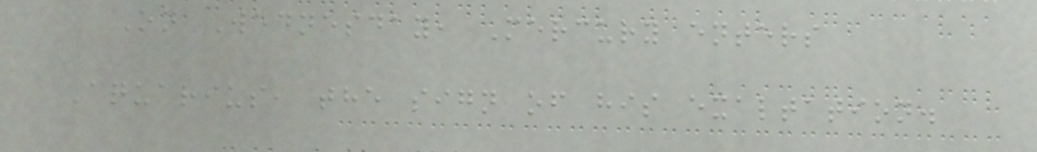On Wednesday, Mercury enters
Aquarius, the sign of his exaltation.
